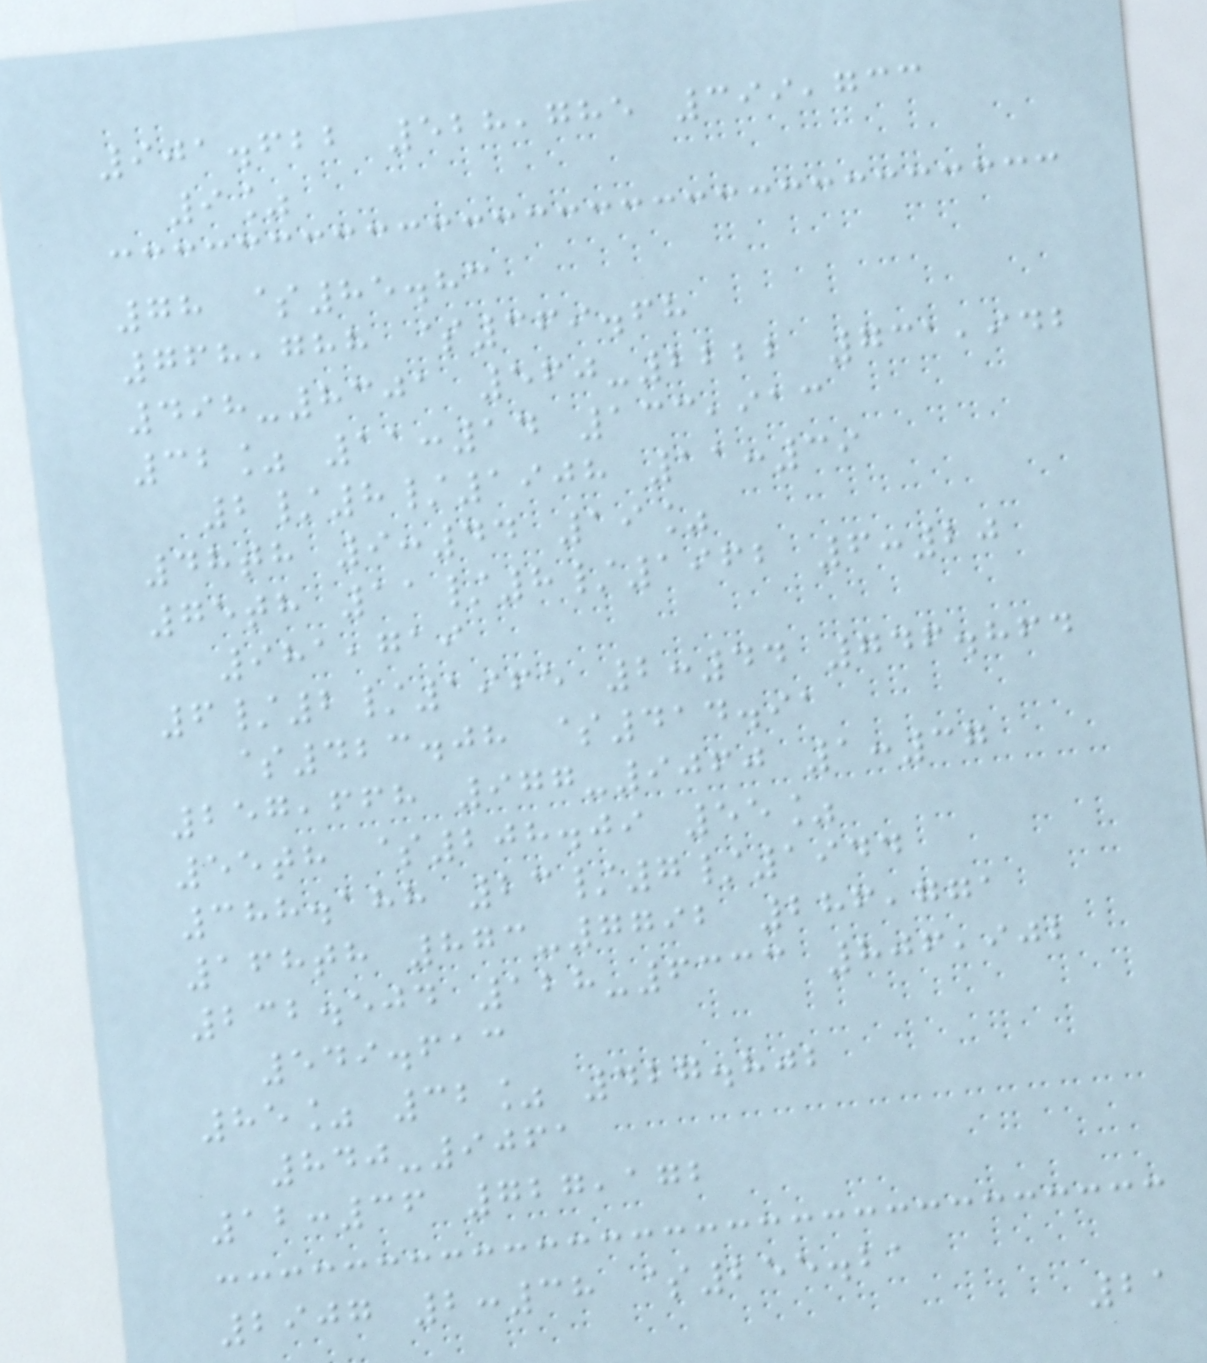901.622 528,785 399,733
9%
78 $85.83
768,788 $369.68
498-8301 560-2222 731,942
32% 11:14 133,913
2/8/1908 11:39
48th 9:44 19%
75th 11/8/1962 6:20
981,719
6/2/1965 2:44 746.864
$423.08 $414.91
257,668 977-9060 1:37
55th $208.09 55%
388.188 23/7/1944
168th 873-7792 286,771
232.504 128-6333 806,902
549.613
85% 32% 427.802
840-9061
12:36 727,172
2907 2:38 $255.21
21
